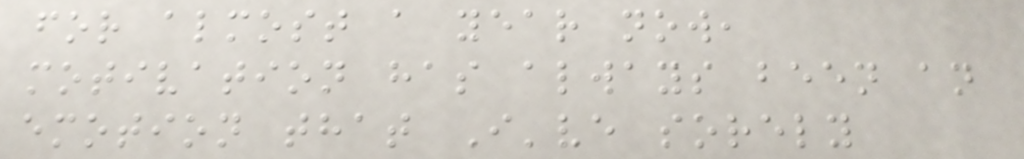for almost a year now,
motivation has always been an
emotion that I've sorely
